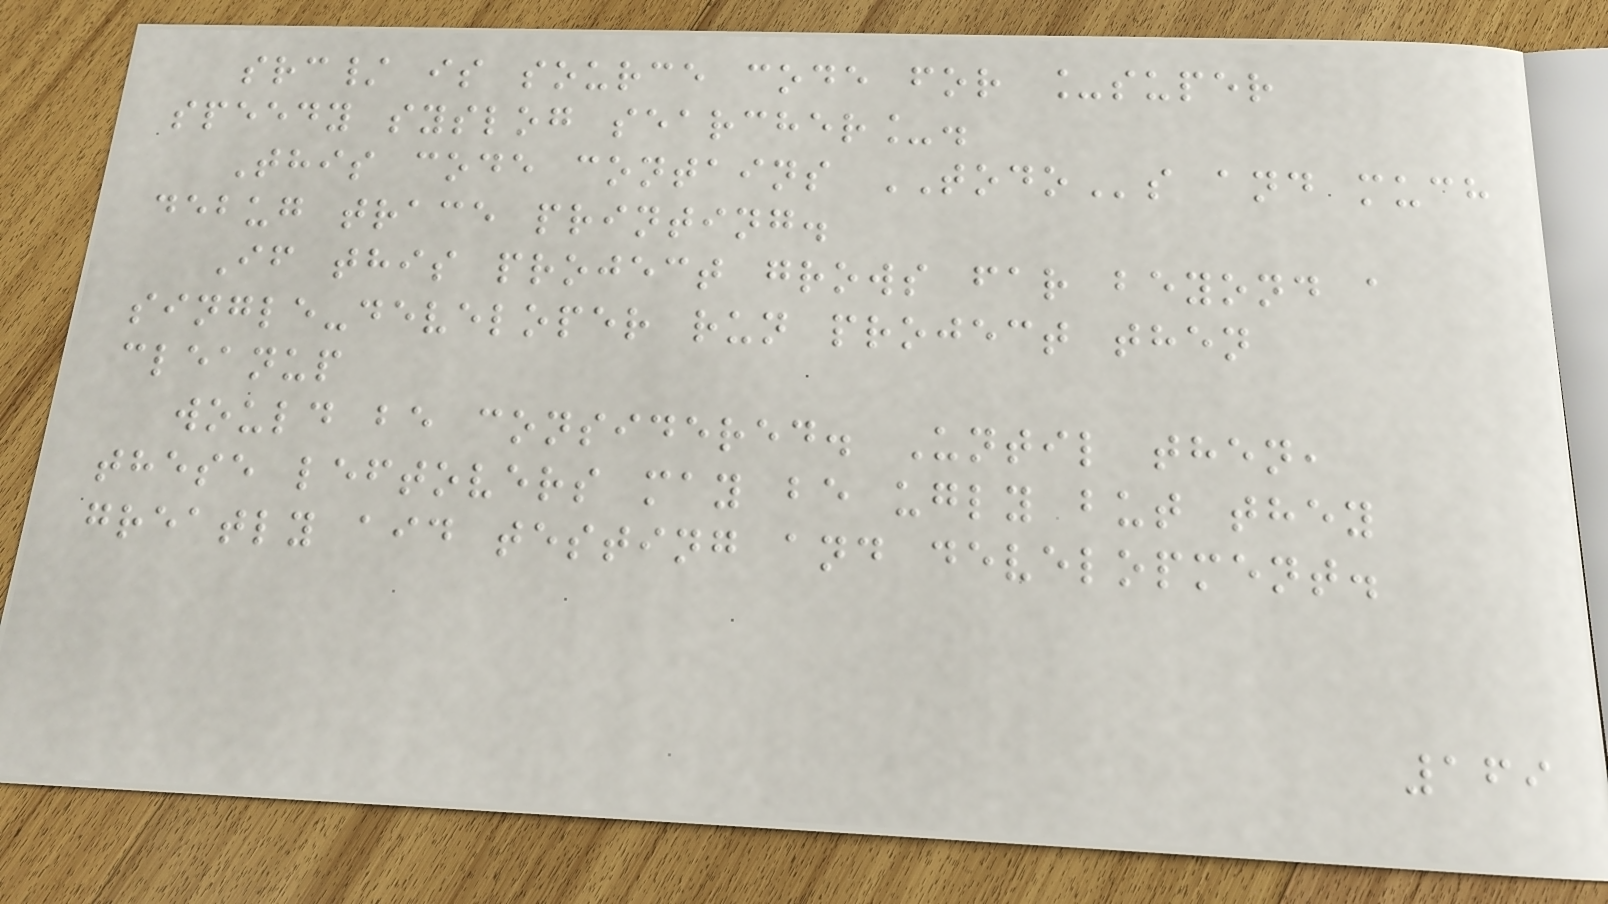src/ is source code for _super
speedy syslog searcher_.
This code contains TODOs and much
debug trace printing.
If this project grows far beyond a
single-developer run project then
cleanup
would be considered. Until then,
these leftovers may be ugly but they
greatly aid testing and development.
169
